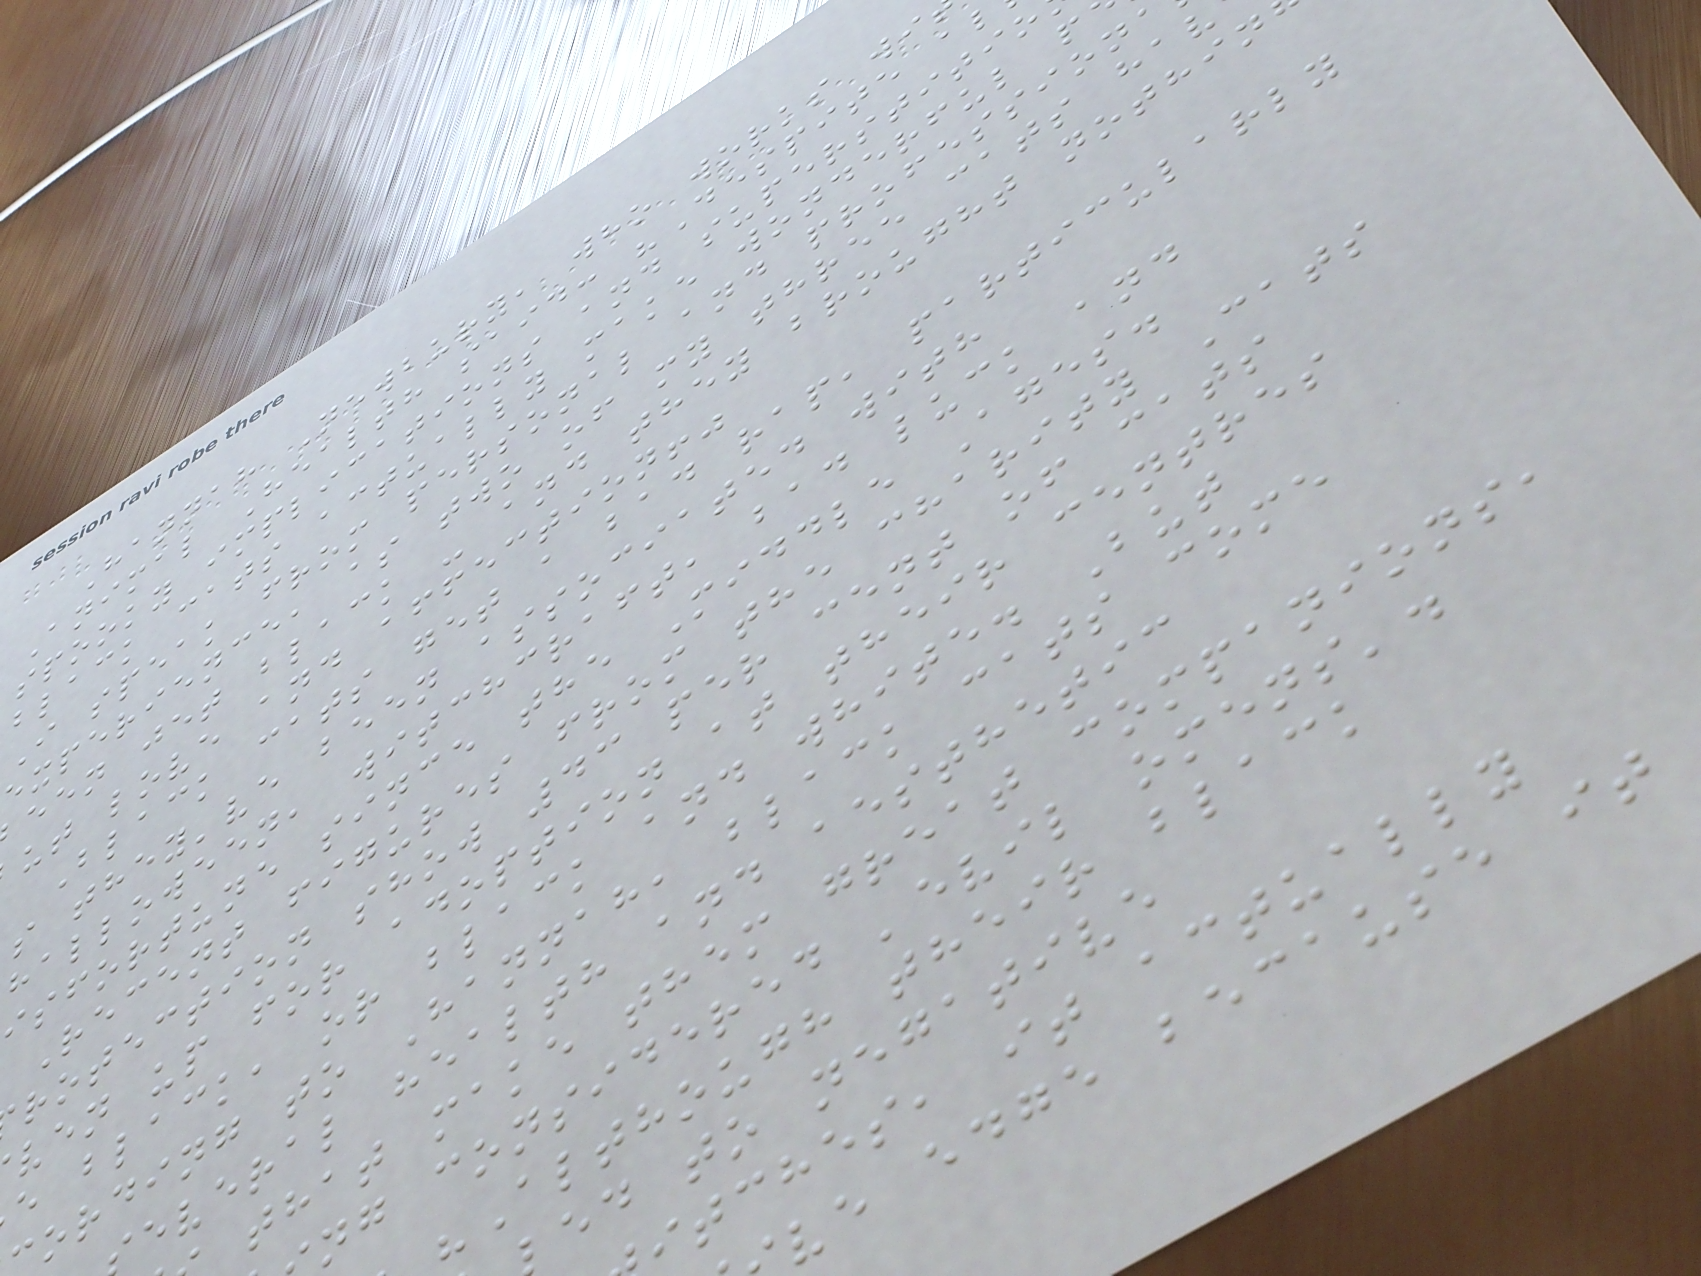Hannah Newbury, who works wi
Animal Health said: "Despite a
spooky implications and superstitio
black cats actually make wonderful p
I speak from personal and profession
experience, as two of my three cats hav
een jet black - and they brought nothin
ut love and affection!"
Black cats get a bad rap, particularly
s they've been associated with
halloween, witchcraft, bad luck and
isfortune since the Middle Ages.
Recent figures from the charity Cats
rotection show 43 per cent of cats
ven up for adoption at their centres
e black, or black and white. But
ording to Hannah, black cats come
everal health and aesthetic
that make them great companions,
ng considered 'evil omens'.
"Although their black
ed to negative
itches, it actually
ve edge because it
